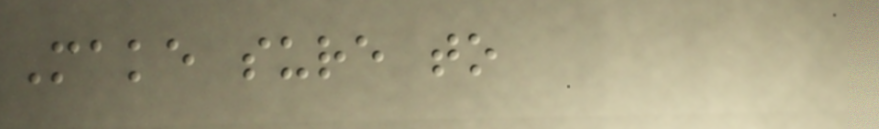Make sure to
